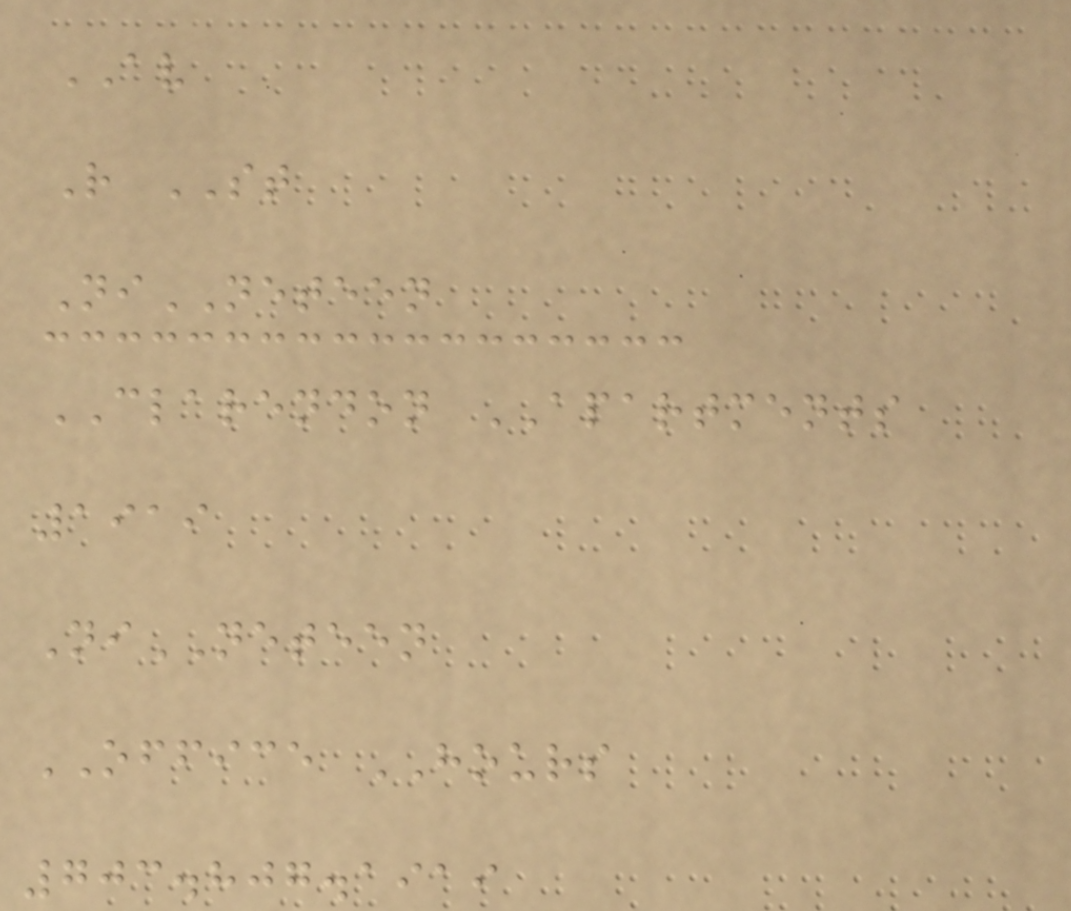AV
R ST
NiNETEEN
CLARENDON APARTMENTS
1919
NiNETEEN
OFFICE HOURS
703.807.1919
